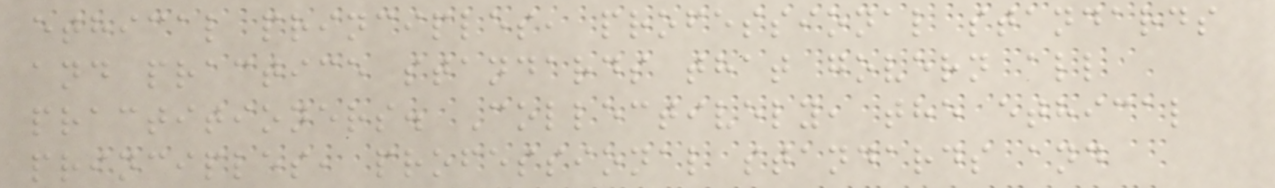ethical principles, professional standards
and practice standards that govern all
practitioners. Collectively, the ethical
principles, professional standards and
